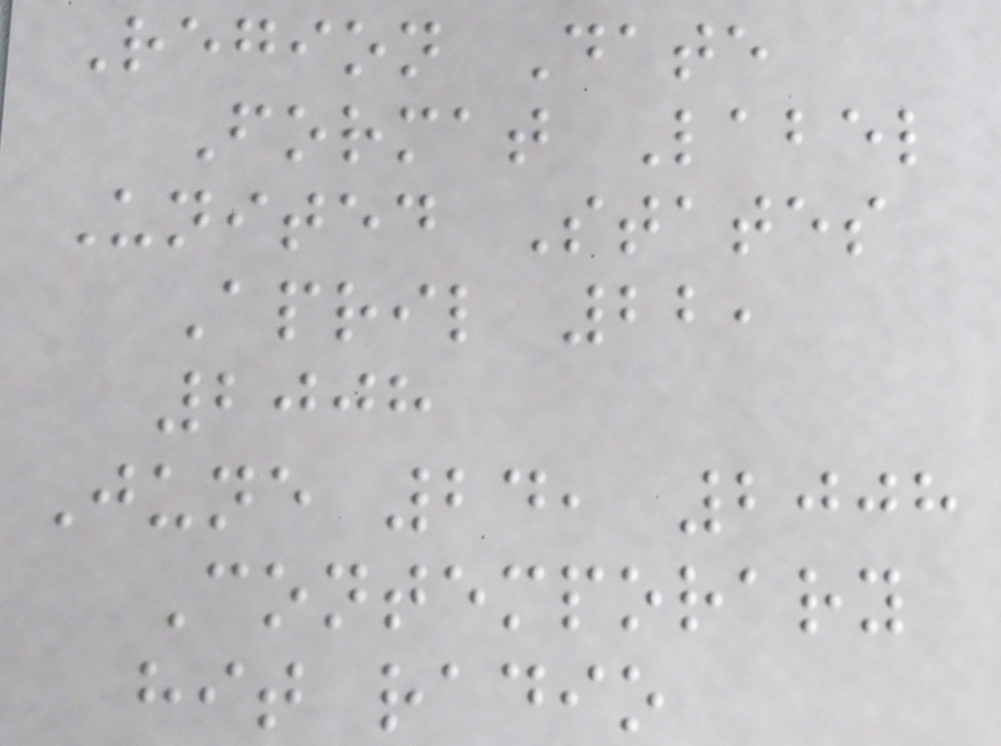Region Date
Format Label
United States
April 22,
2008
June 24, 2008
Contemporary
hit radio
